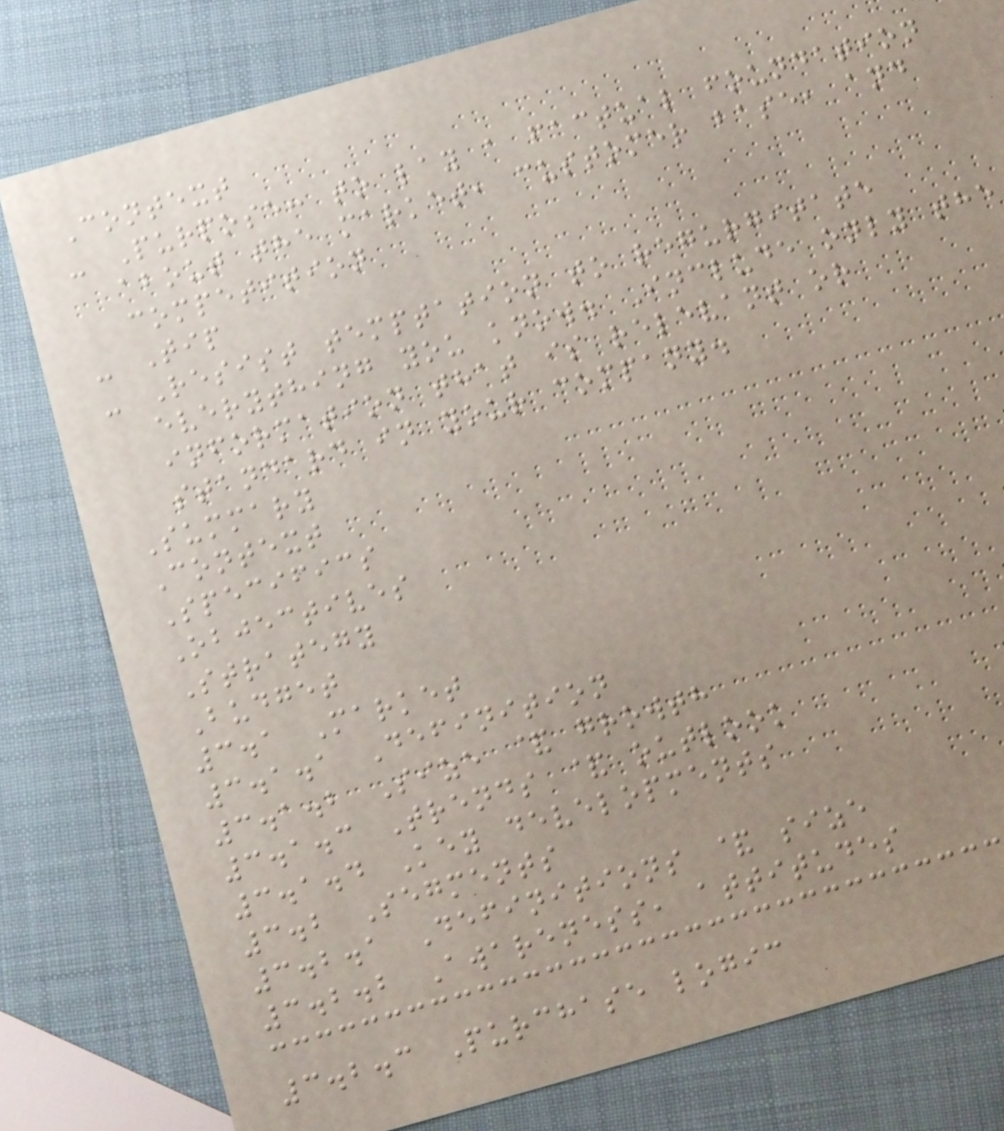Context
- Purpose: to lay a factual foundation
about the market, customer base, and
competition
- Tip
- Resist temptation to regurgitate
everything you know. Include only the
information that is relevant or
standard in your company.
Summary
Context
Specifics
Objectives
Strategy
Budget
3.1 Market
3.1.1 Definition
3.1.2 Size & growth
3.1.3 Trends & outlook
3.1.4 Key developments
3.2 Segments
3.2.1 Definitions & size
3.2.2 Awareness, attitudes
3.2.3 Purchase logic
